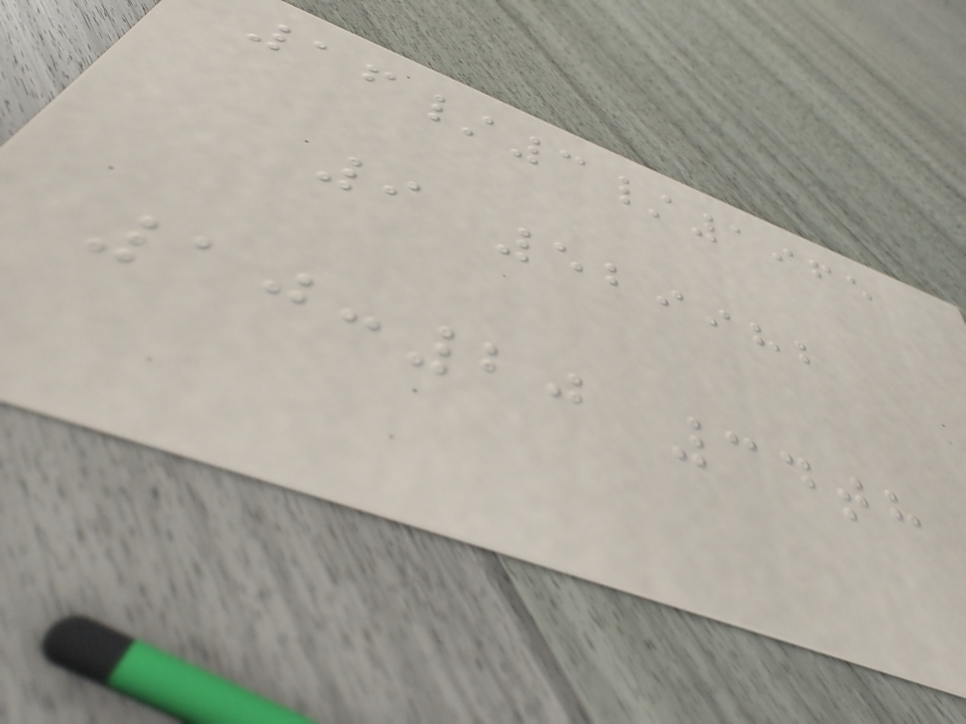16/3/1965
9 529982
10:20 34th
